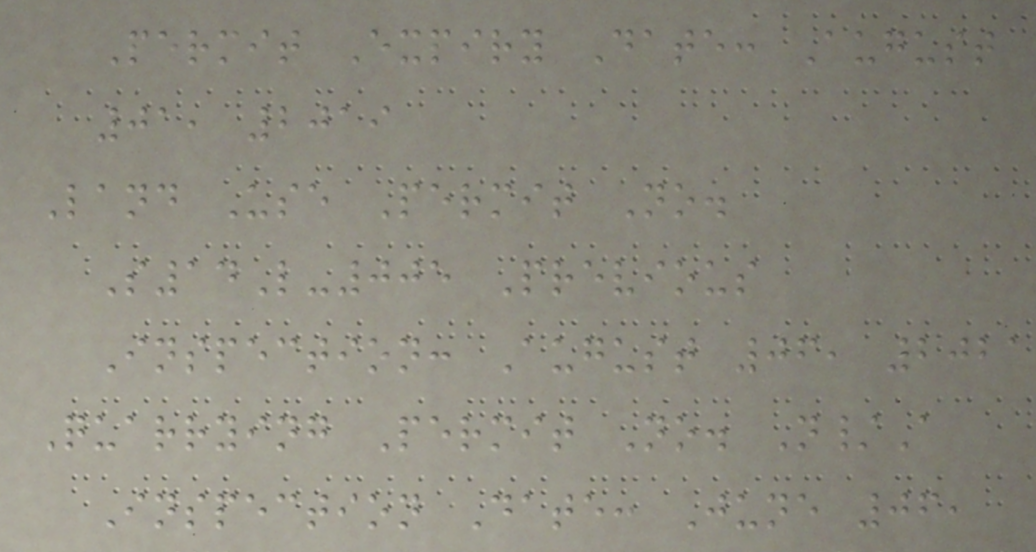Permit Expiry Date: August
01, 2019
Land Use Permit No.
S14L-005 Previous
Inspection: August 06, 2021
Quarrying Permit No. N/A
Inspection Date: June 06,
